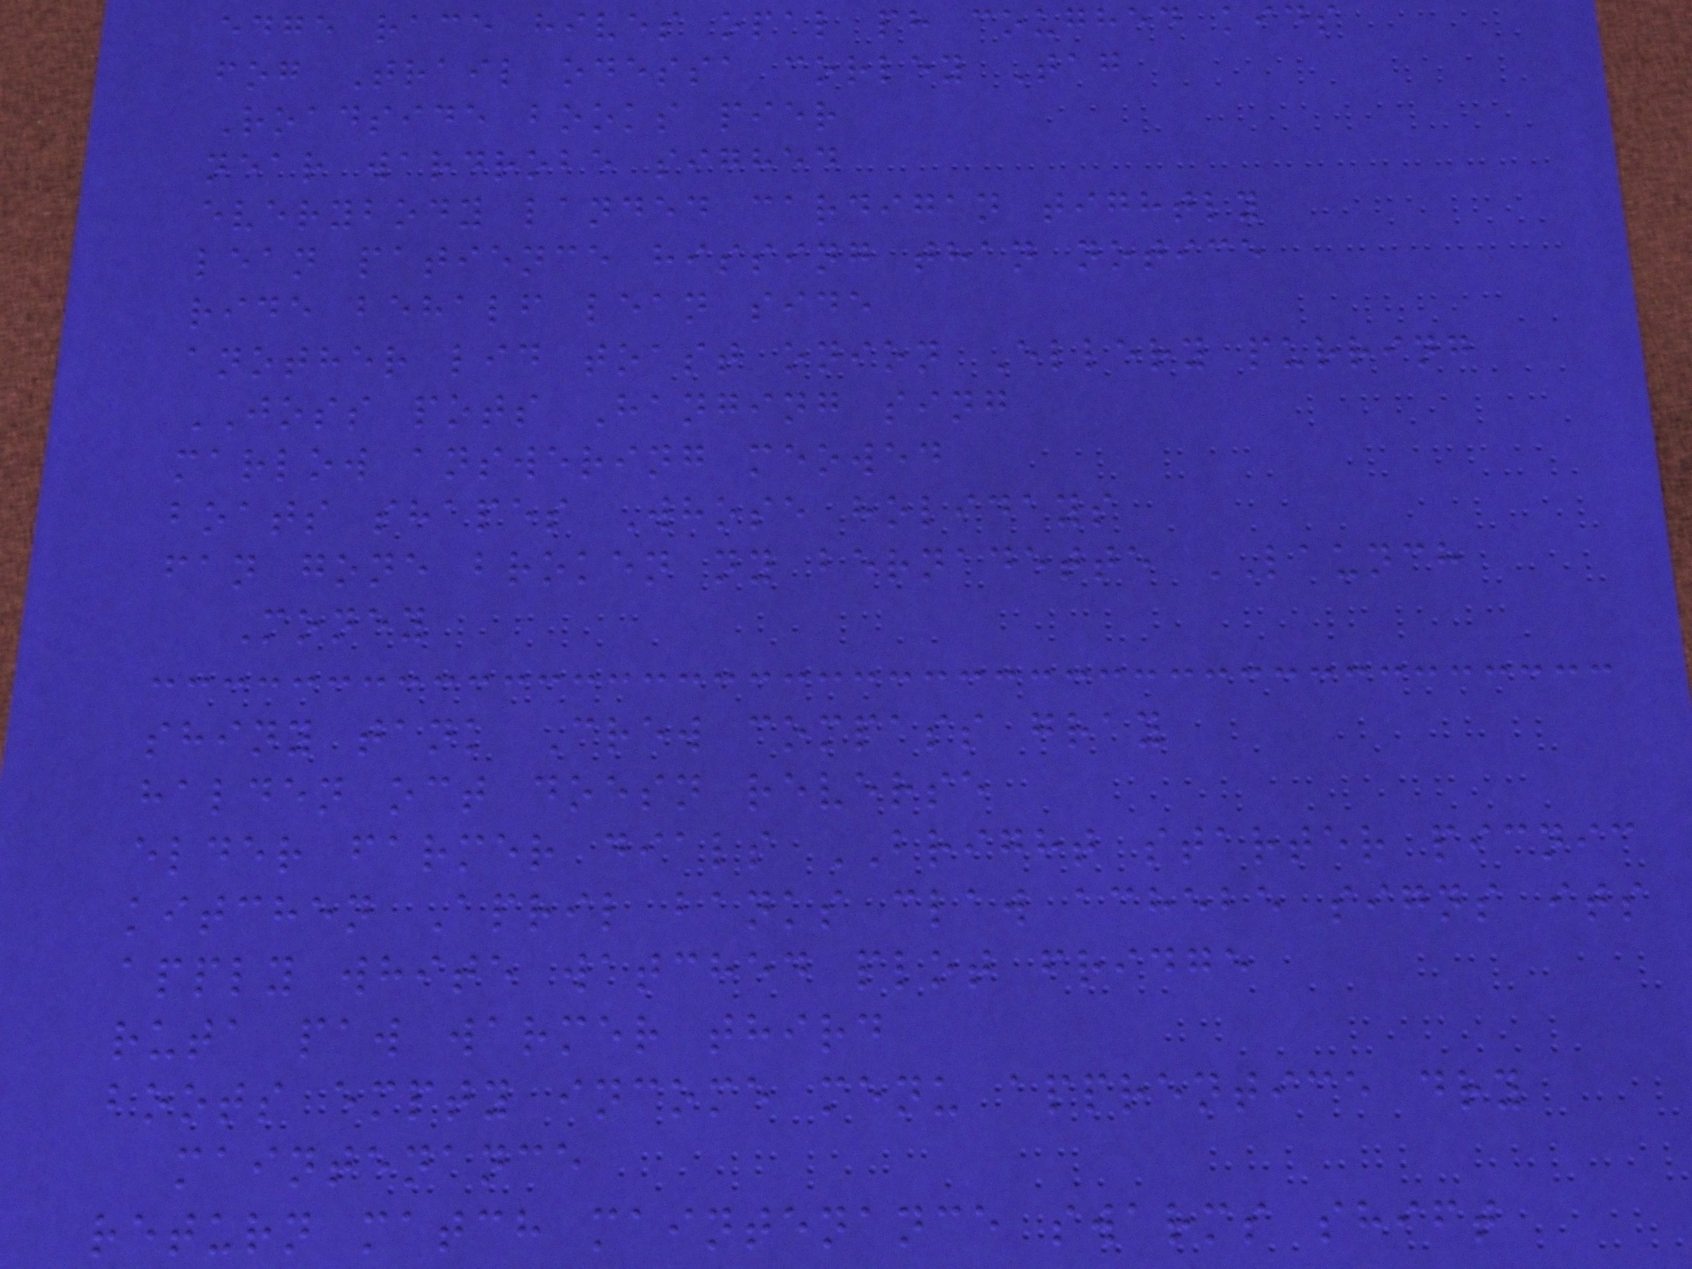edge race hives opal ph coughed kids
fog Trail odessa corley Tag
Roadside books pier
near wardrobe sighed
everybody landed cardigan tightly
lean patience hissing than notice
ride behalf lean side
another lid toast onion Ellery purring
JOSS pots Hanging sing
marlow answering meowed
boats shapes Whose holidays
fan gone broken ny bernadette LAUNCH
Money
shiny tank Crew compass gray
halden oct doesn reverse
elder farmer dials BRIGHT starter picnic
kitchen April banks claw achebe signs its
apply white watched plot fridge
ruta paw warmer third
boots empty income menu apprentice dry
maintenance
return match maintenance swarms shift
